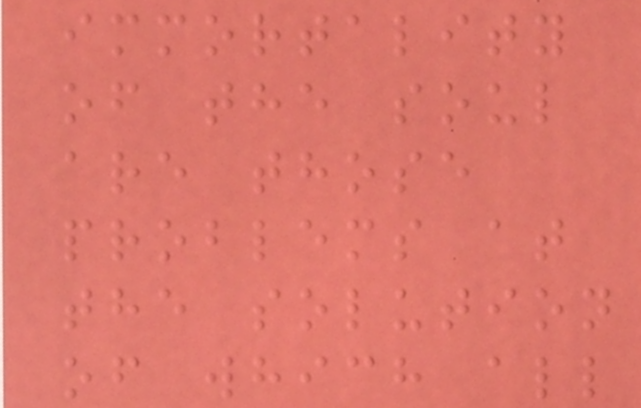immortality
of the soul
are those
problems at
the solution
of which all
